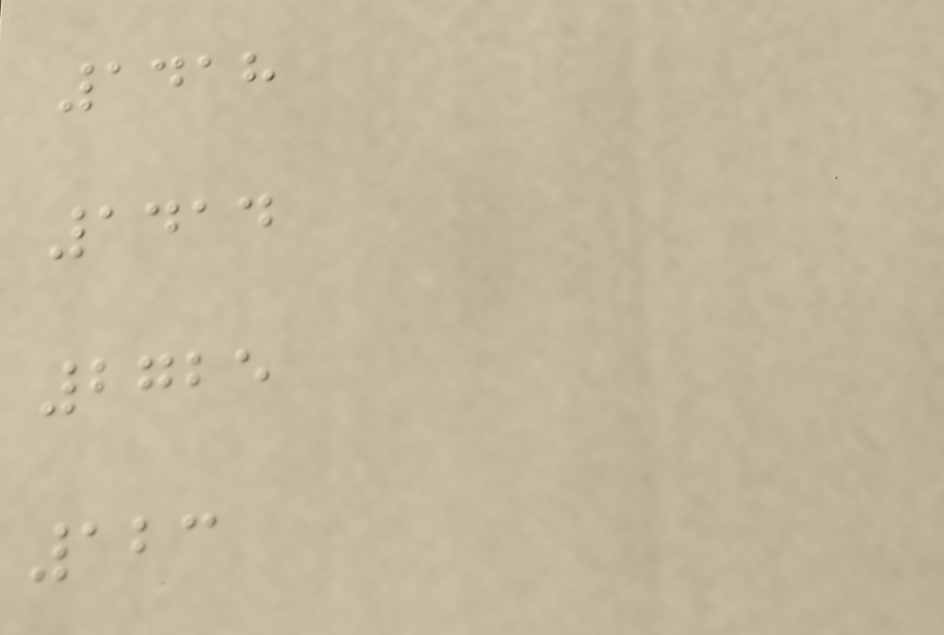1418
1414
2725
123
